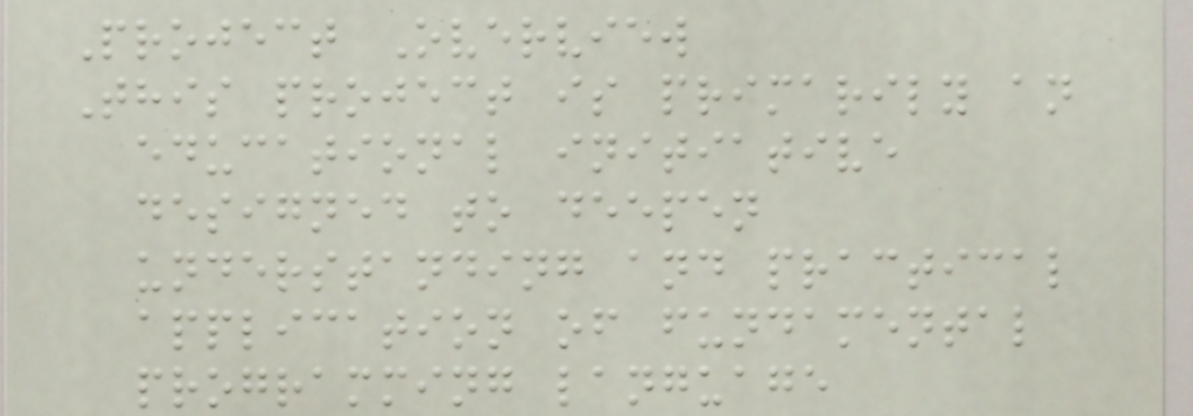Project Overview
This project is primarily an
educational initiative
designed to deepen
understanding and practical
application of fundamental
programming language
